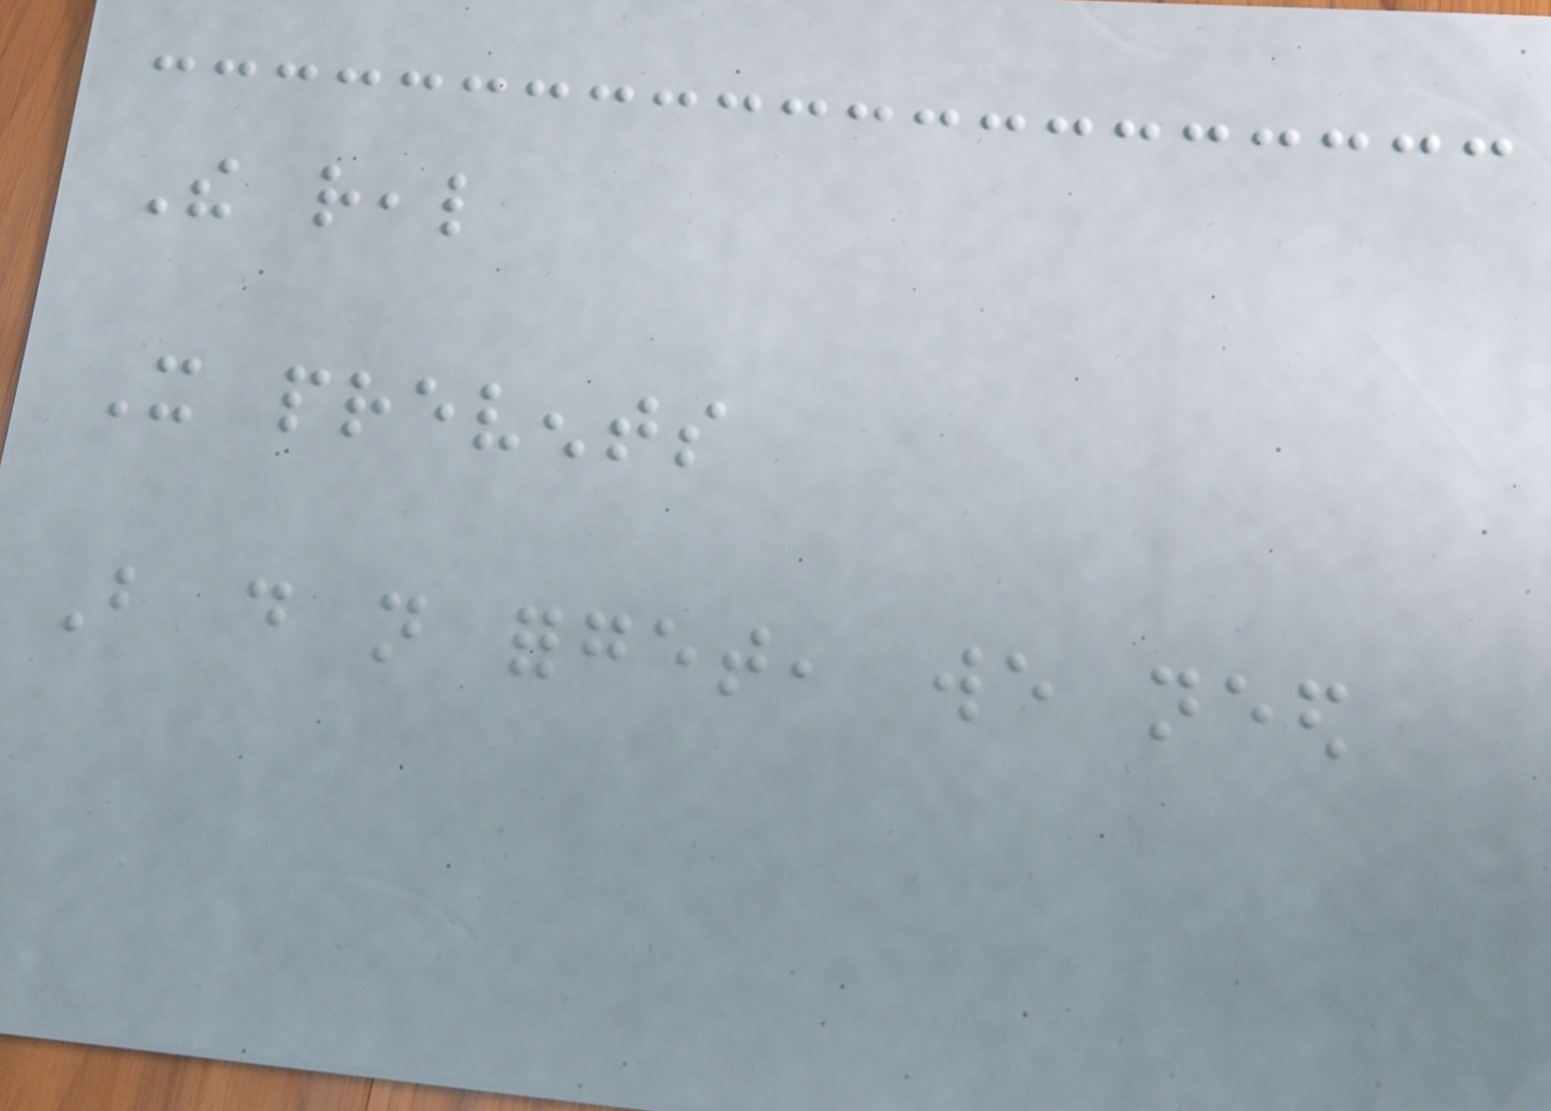The real
It prevents
But do not forget, we need
